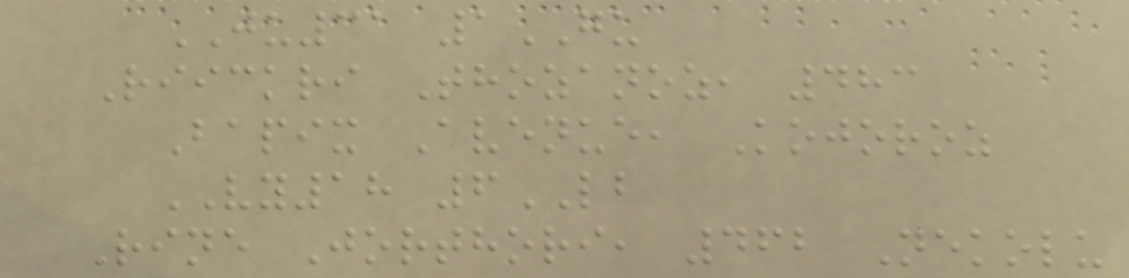JU31 1GU
Riickri Thozanoz, 483
Bapix Avenue, Kojoroz
VY18 6LB
Rine Jorthori, 462 Nekolu
